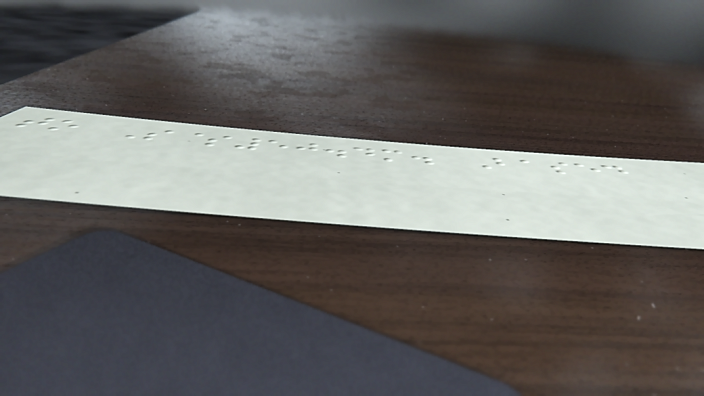to S$50.4m. Based
